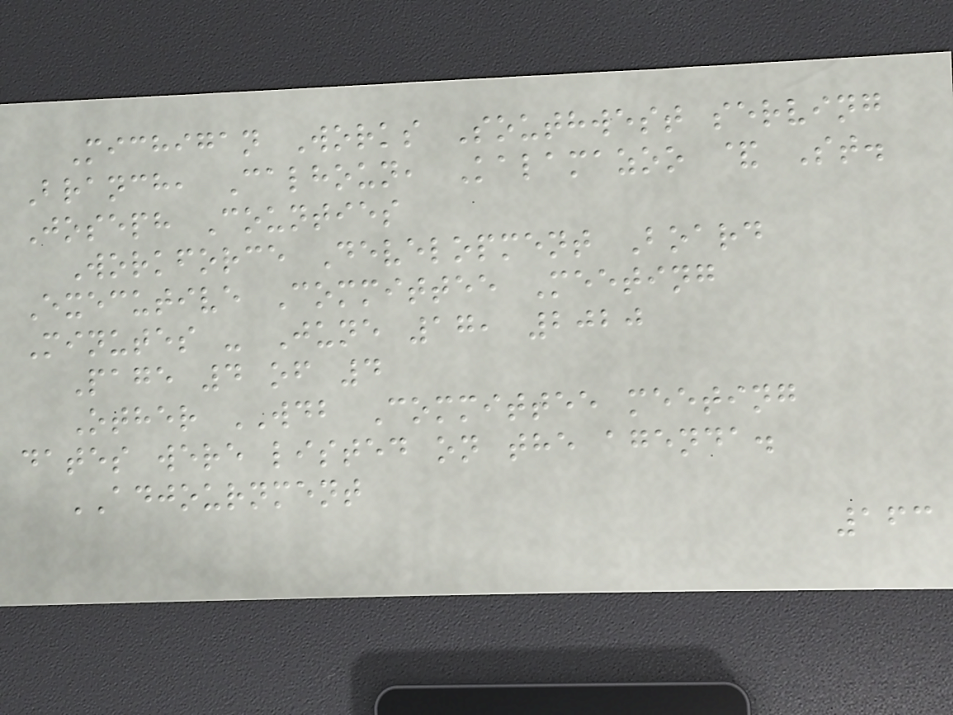Michigan Works Southwest serving
Branch, Calhoun, Kalamazoo & St.
Joseph Counties
Workforce Development Board
Executive Committee Meeting
Minutes - June 17, 2020
Page 4 of 4
Other WDB Committee meeting
dates were listed on the agenda.
ADJOURNMENT
163
